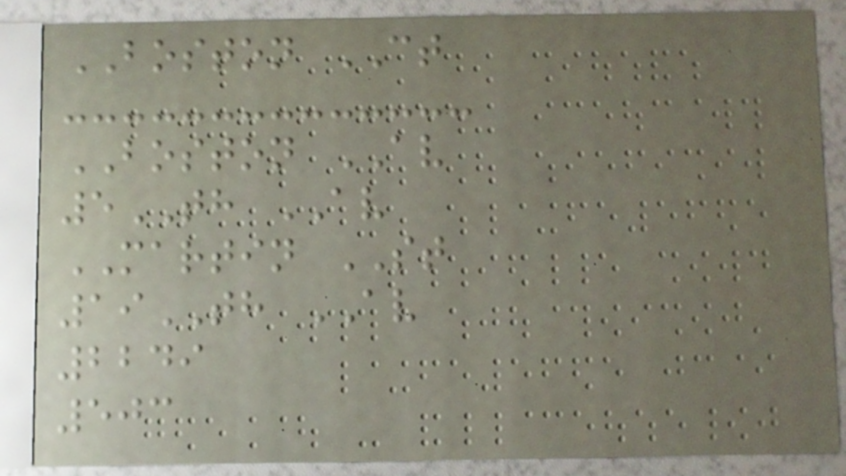BOSTON CT
BOSTON AV
5TH AV
MARTIN ST
19TH AV
2249
503
